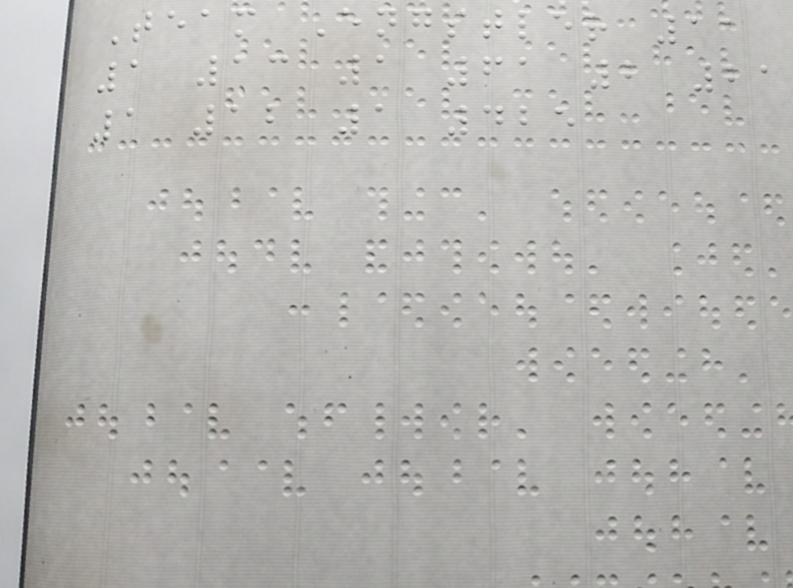Team Engstler 11
1 13 1 61 2 21
1 12 1 425
